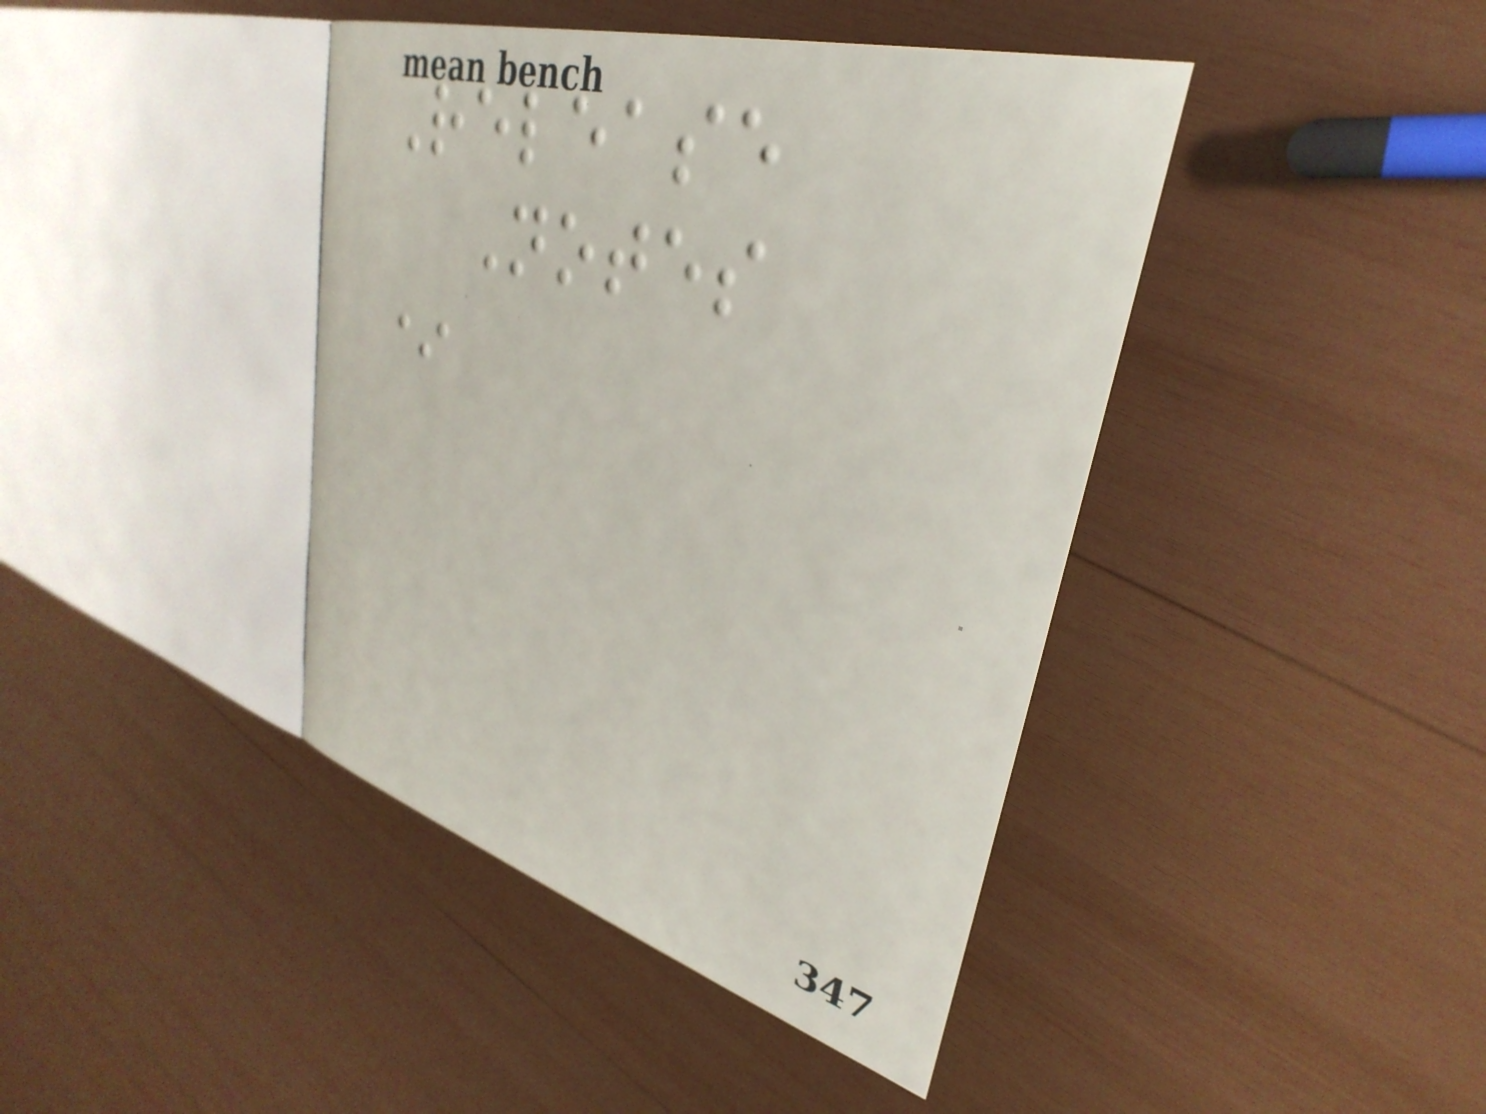Release
Notes
*
